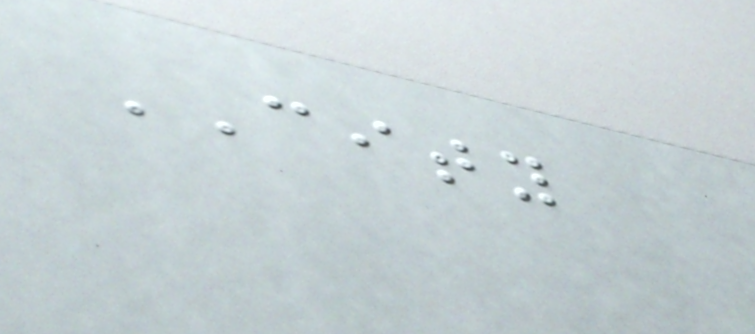CITY
